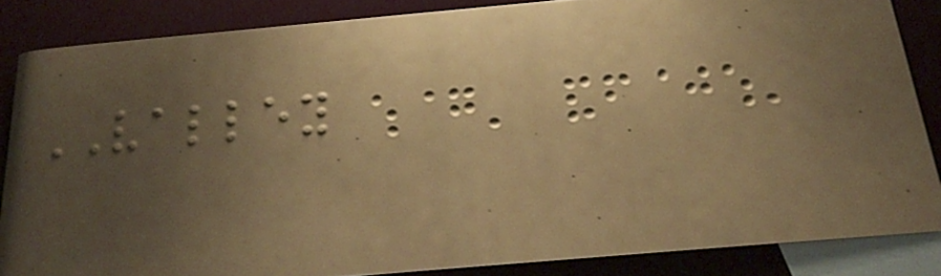VALLEY
